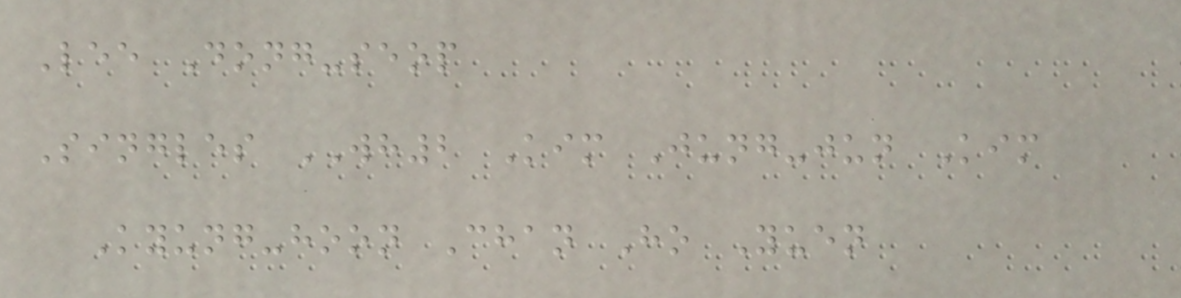Lee Dong-seop
Singles WH2 Kim Jung-jun Kim
Kyung-hoon Chan Ho Yuen
